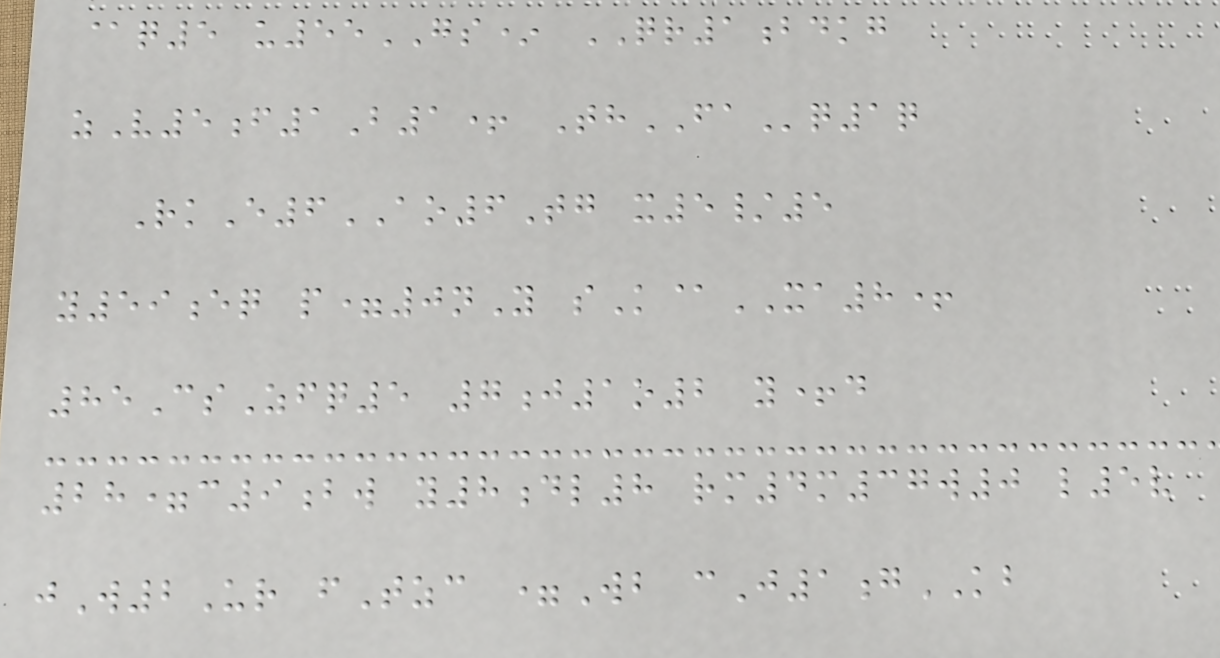@q5 u55GS* QR1bdkg
zV5f1B1+ ThFAq1q
RkE6AO6Tg x5/5
y59eq p=0nY sK@XA8+
85CsZfq5 7j1o2 y+d
28=c9bw y8dl8 rm4m37w0 l5v
jW2Ur fTzc =Wb cJ1gKB
